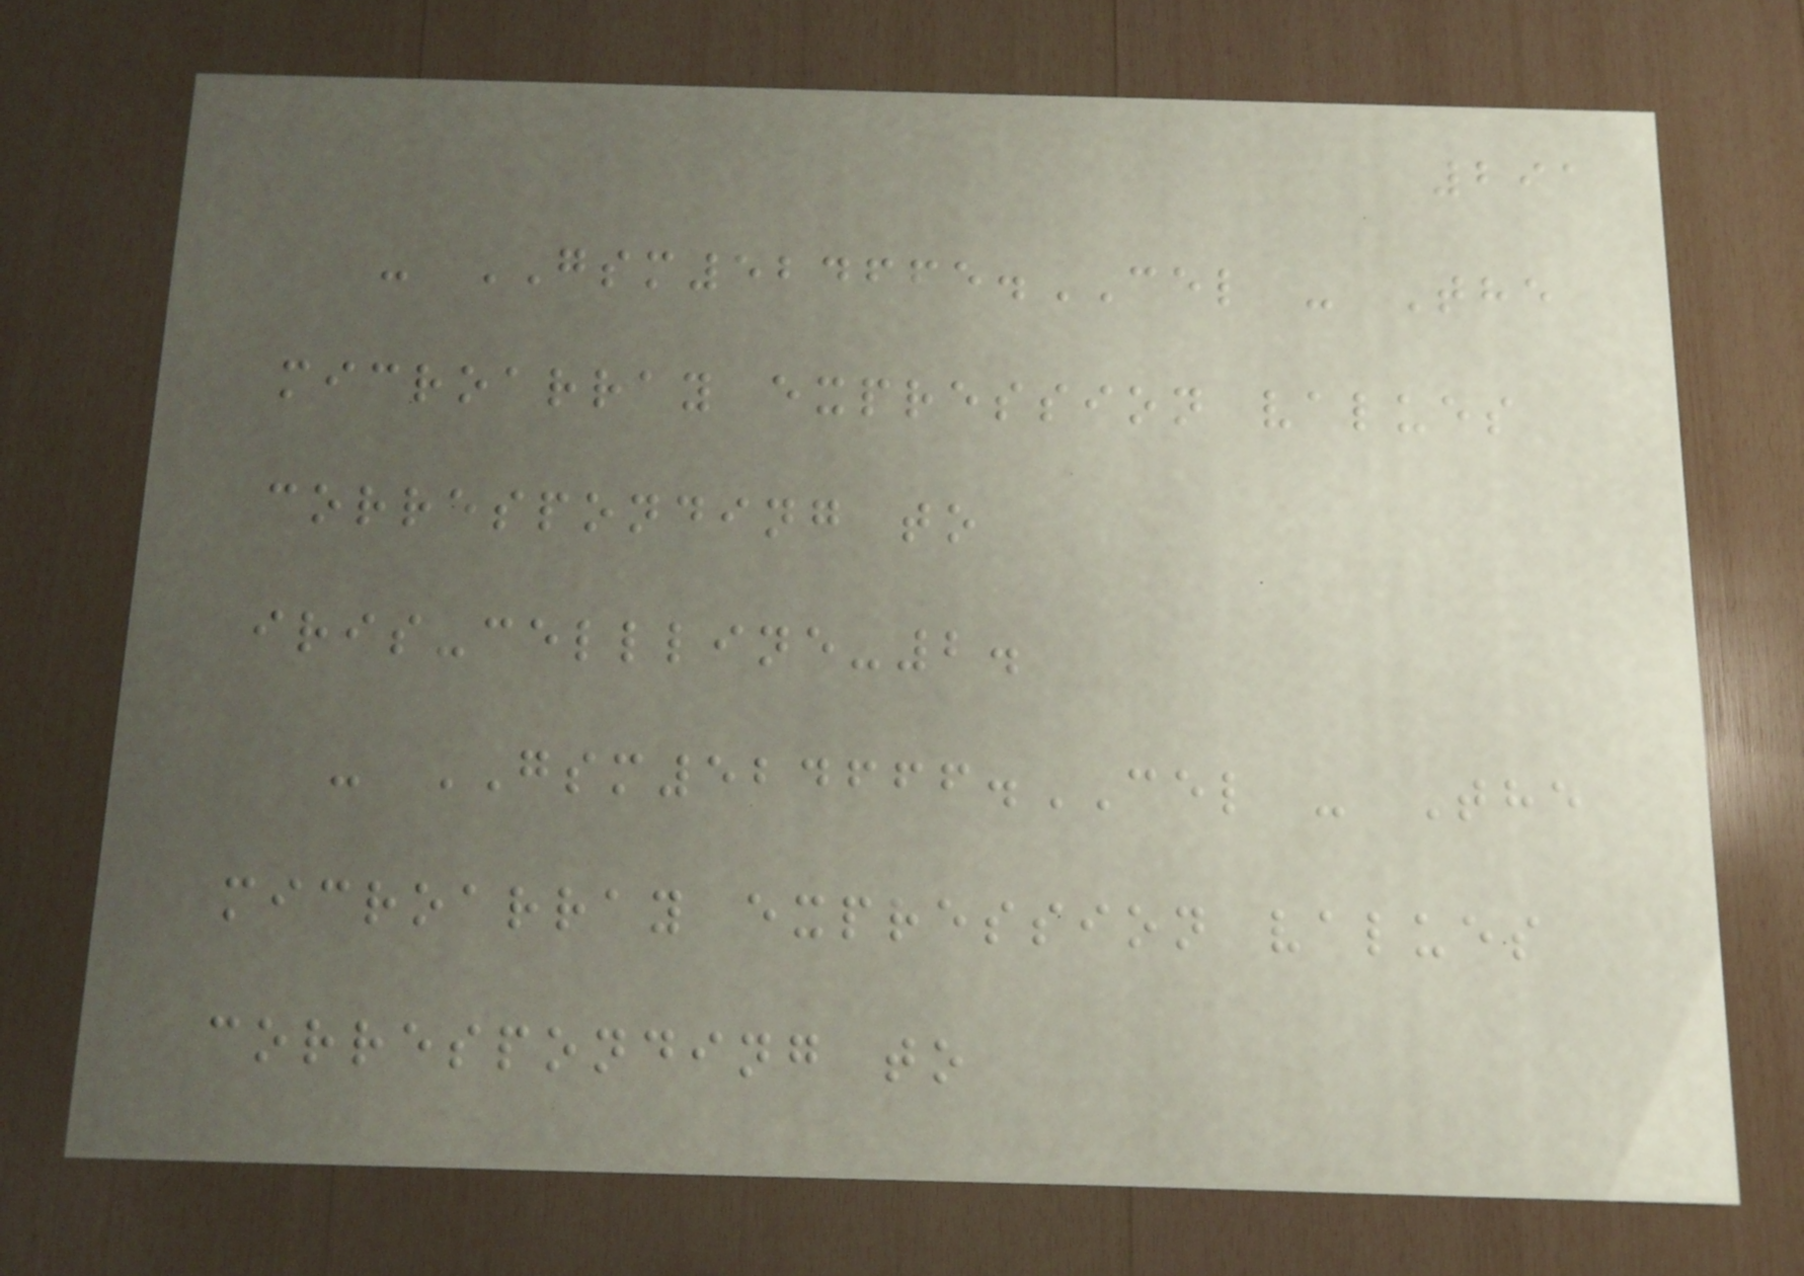291
- GSM524665.CEL - The
microarray expression values
corresponding to
iris-cellline-2.
- GSM524666.CEL - The
microarray expression values
corresponding to
